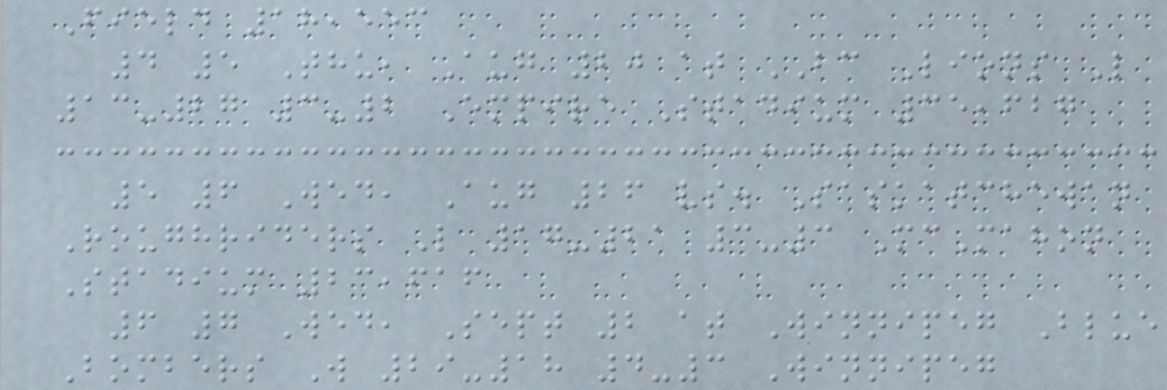Field 18,553
4 5 Thu, Aug 20 at BC Lions L
13-27 3-2 Empire Stadium 35,627
5 6 Wed, Aug 26 vs. Saskatchewan
Roughriders L 17-21 3-3 McMahon
Stadium 23,616
6 7 Wed, Sept 2 at Winnipeg Blue
Bombers W 29-18 4-3 Winnipeg
